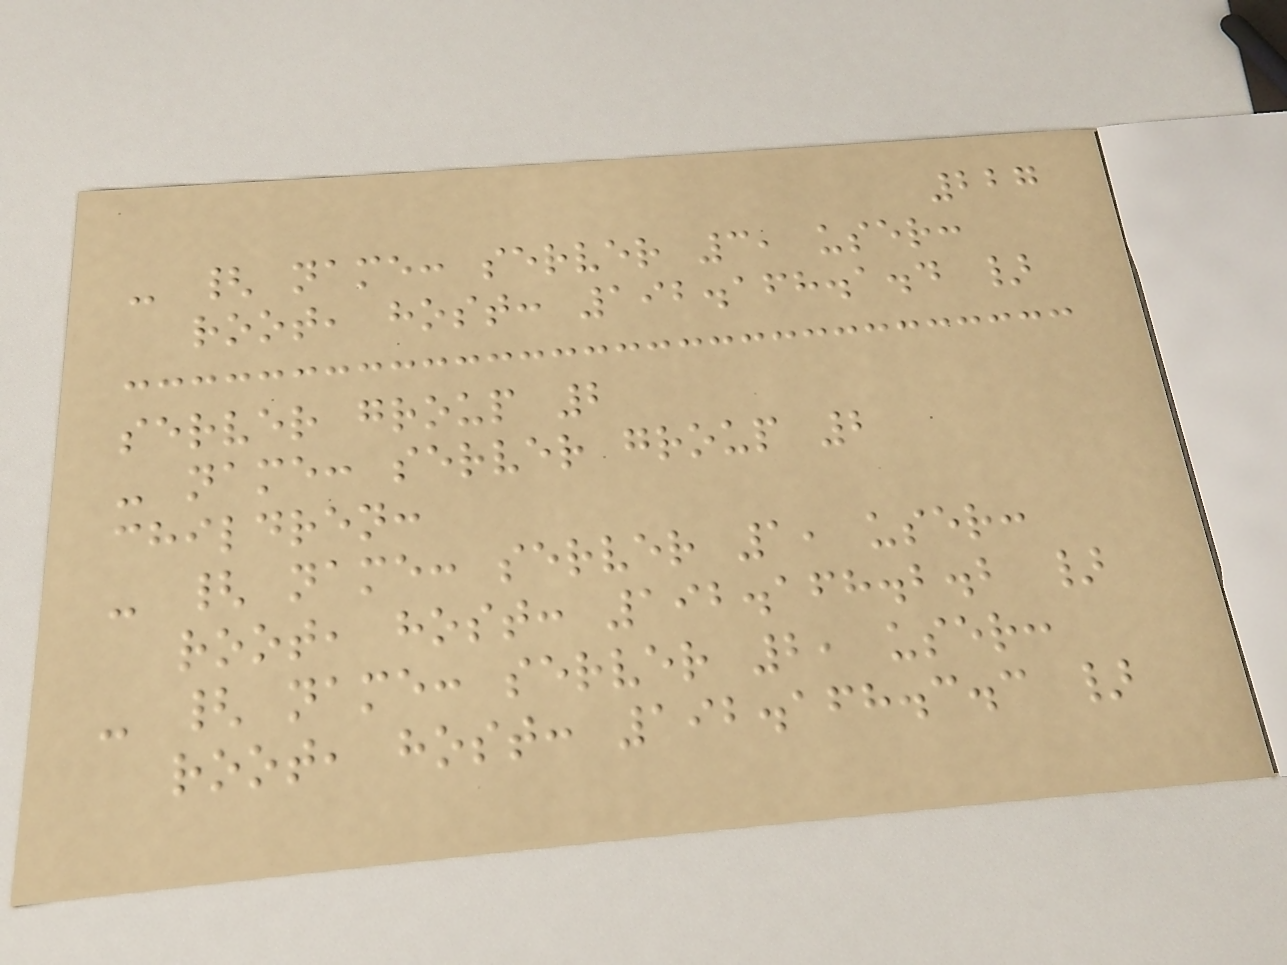227
- { name: server 3, user:
root, host: 192.168.1.4 }
server group 2
- name: server group 2
children:
- { name: server 1, user:
root, host: 192.168.2.2 }
- { name: server 2, user:
root, host: 192.168.3.3 }
